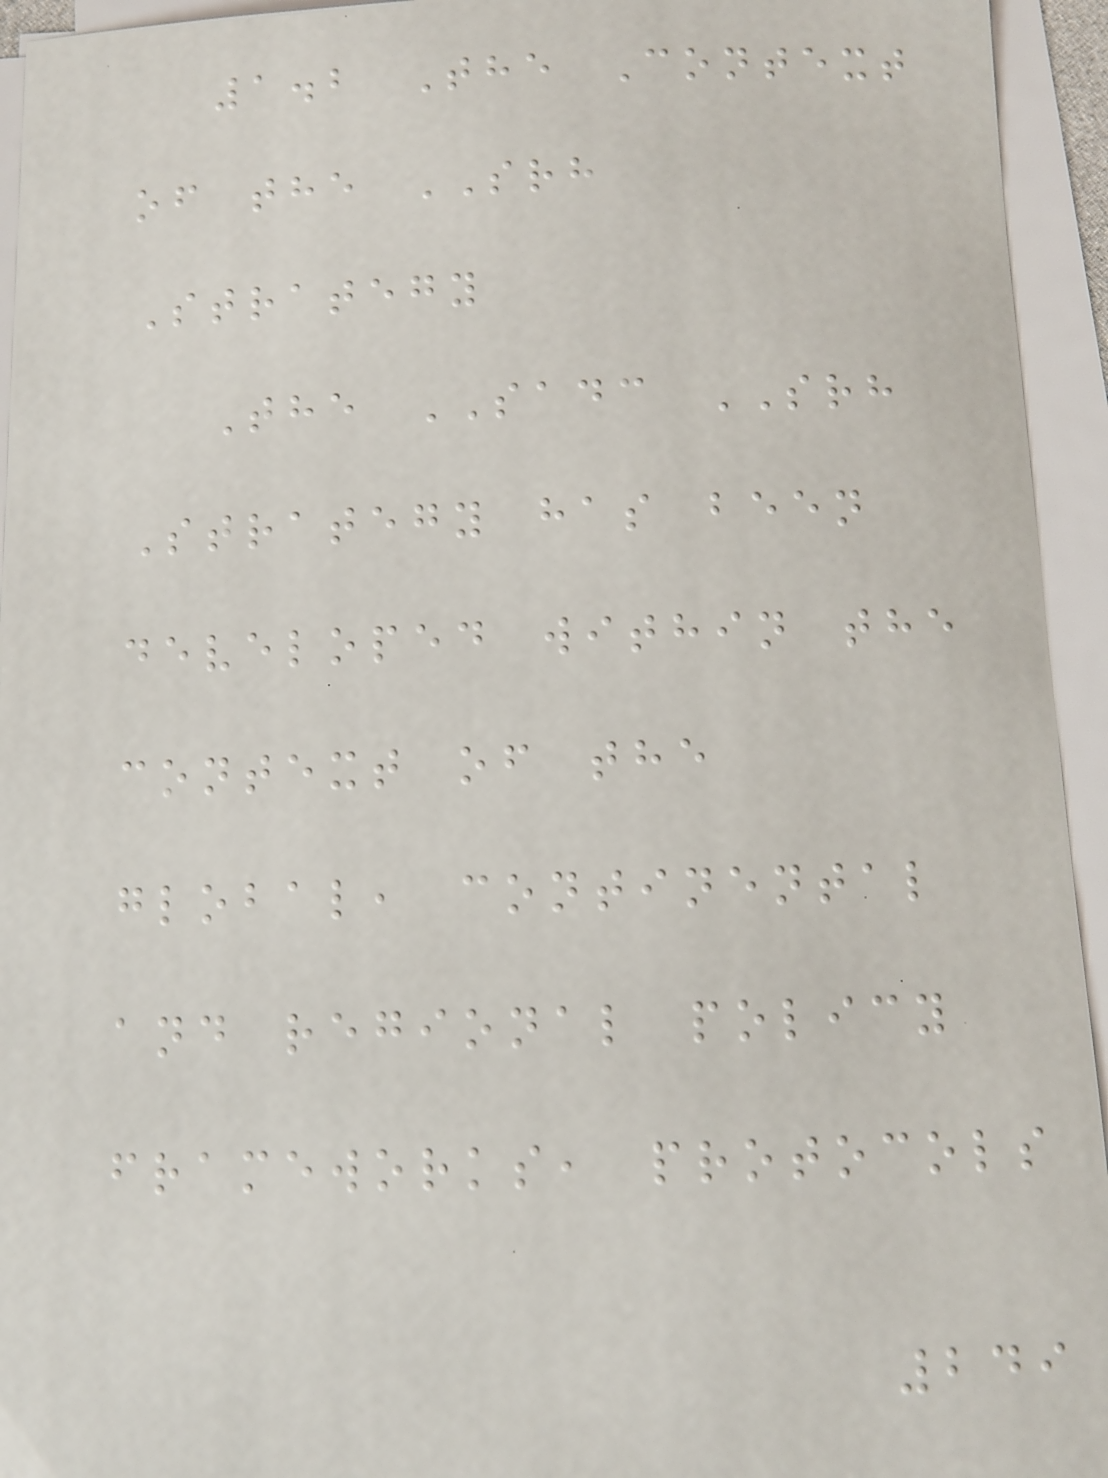1.2 The Context
of the SRH
Strategy
The SADC SRH
Strategy has been
developed within the
context of the
global, continental
and regional policy
frameworks, protocols
249
